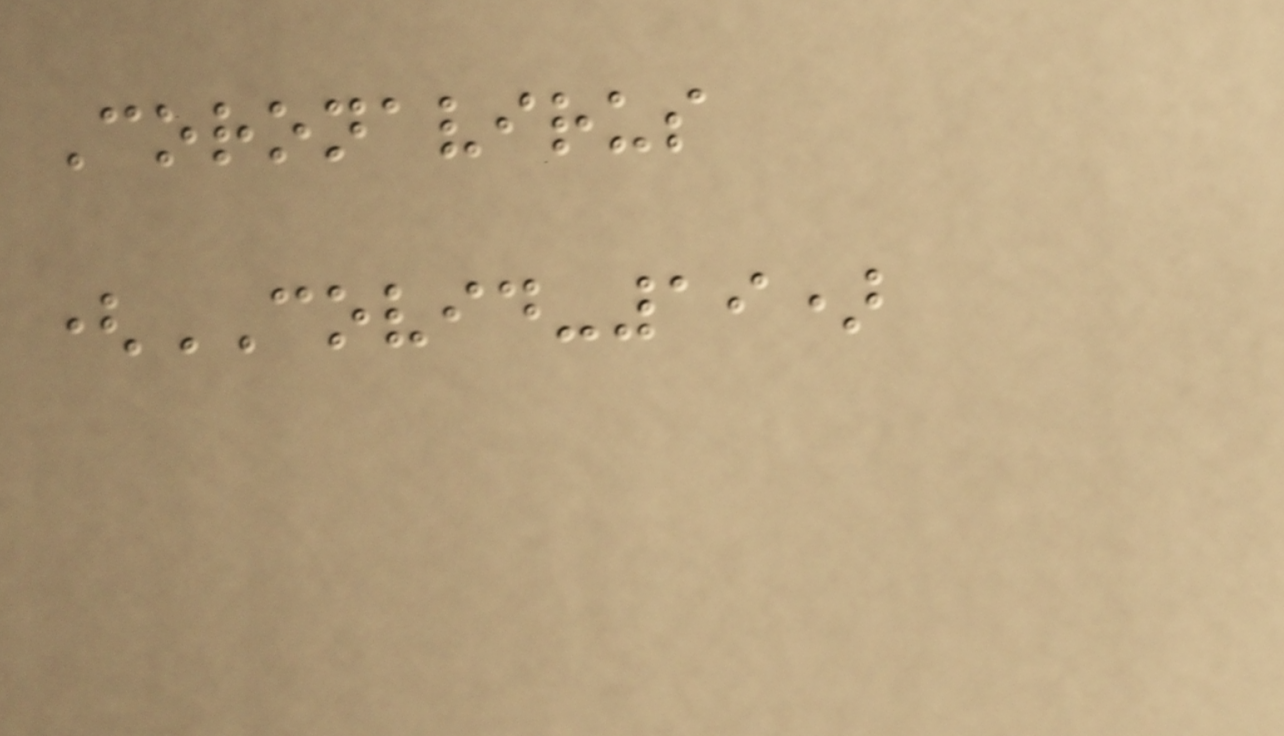Coronavirus
(COVID-19)
